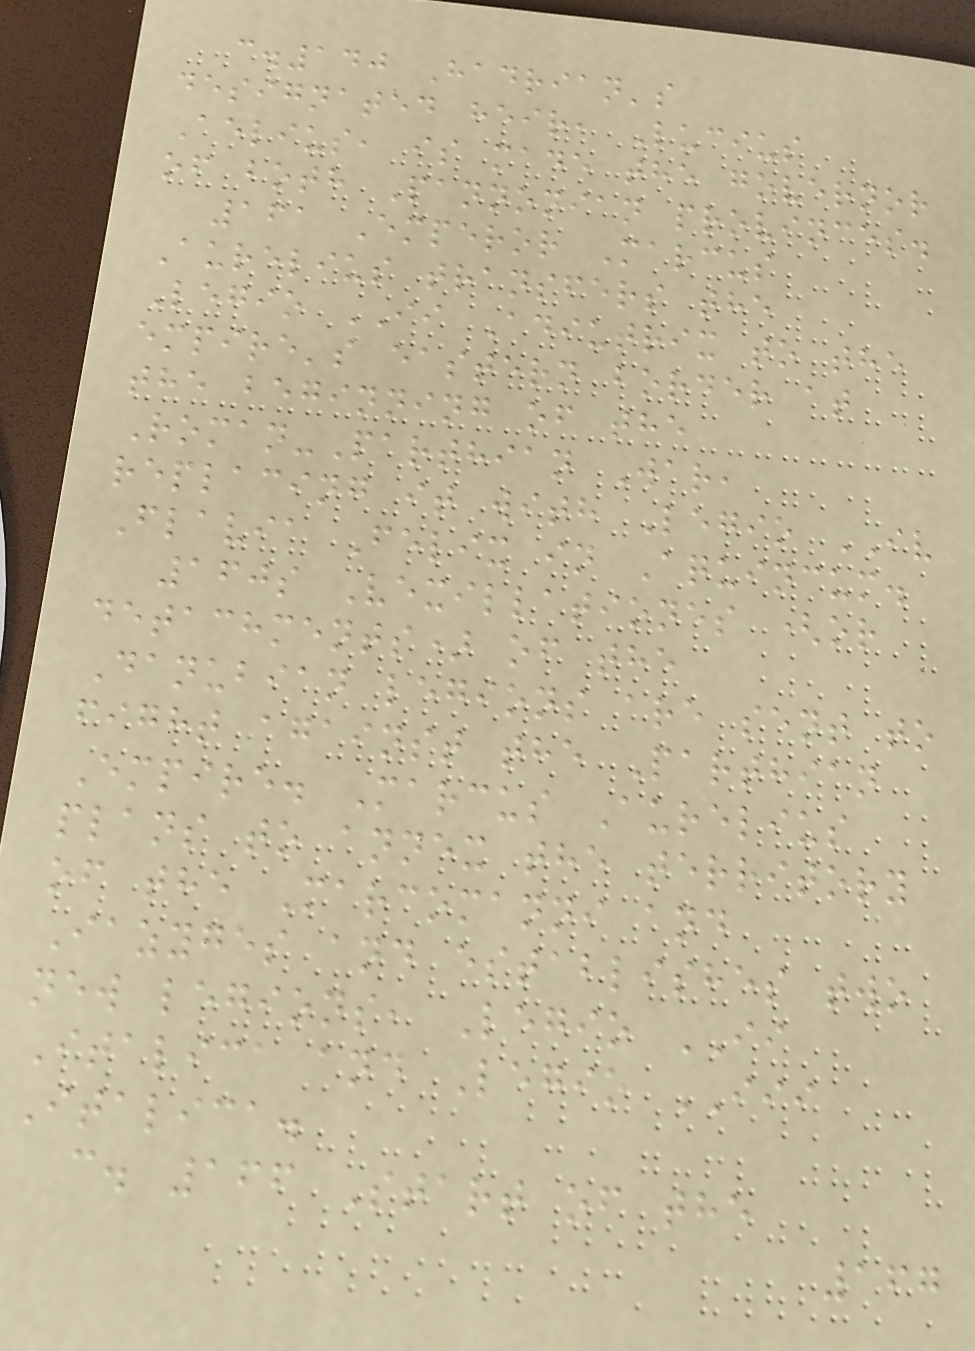c.140 Hadrian's
designated heir, Lucius
Aelius, is made the governor
of both Pannonian provinces.
161 Emperor Marcus
Aurelius transfers the
Legio II Adiutrix to the
empire's eastern border at
the beginning of the
Roman-Parthian War,
replacing it with Legio IV
Flavia Felix in Aquincum.
160s Vexillationes (or
detachments) of the
Danubian legions are sent to
fight against the Parthian
Empire. Marcus Aurelius
plans to annex the territory
of the Marcomanni and
Iazyges and establishes two
new legions, Legio II
Italica and Legio III
Italica.
c. 166 Start of the
167
